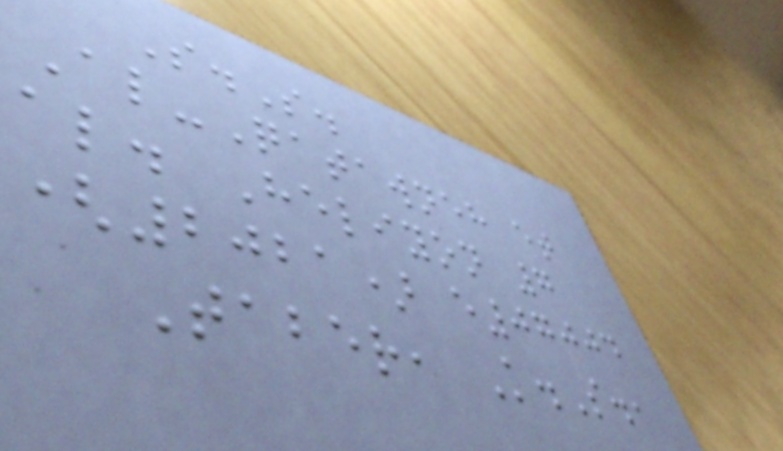S.S.
Al-Qatawneh et
al. Heliyon 7
(2021) e07004
Taber, K.S.,
